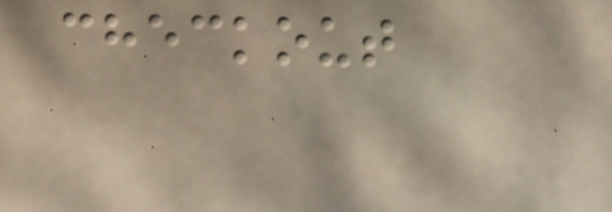checkout
